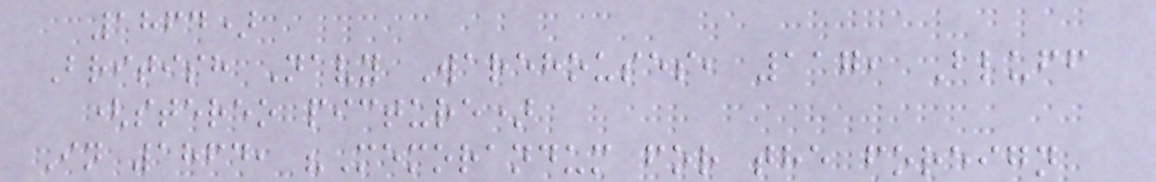1864)
British Navy Warehouses, 117, Bluff
(stereo picture)
In 1864, "Memorandum for the foreign
